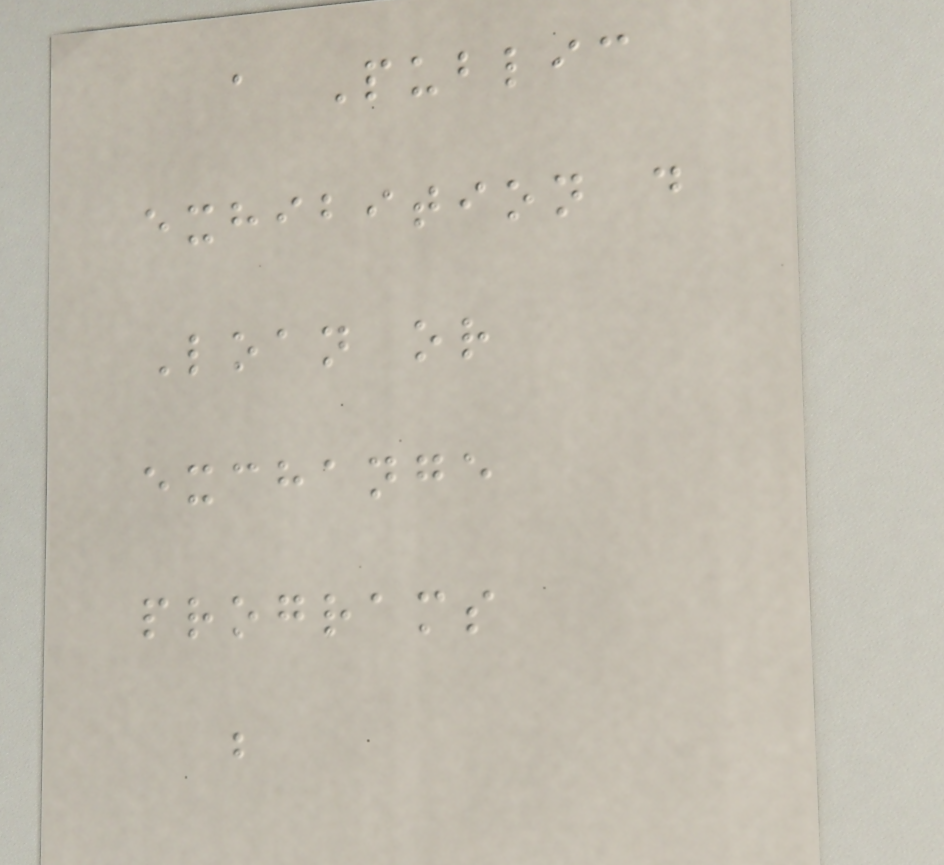a Public
exhibition d
Loan or
exchange
programs
b
